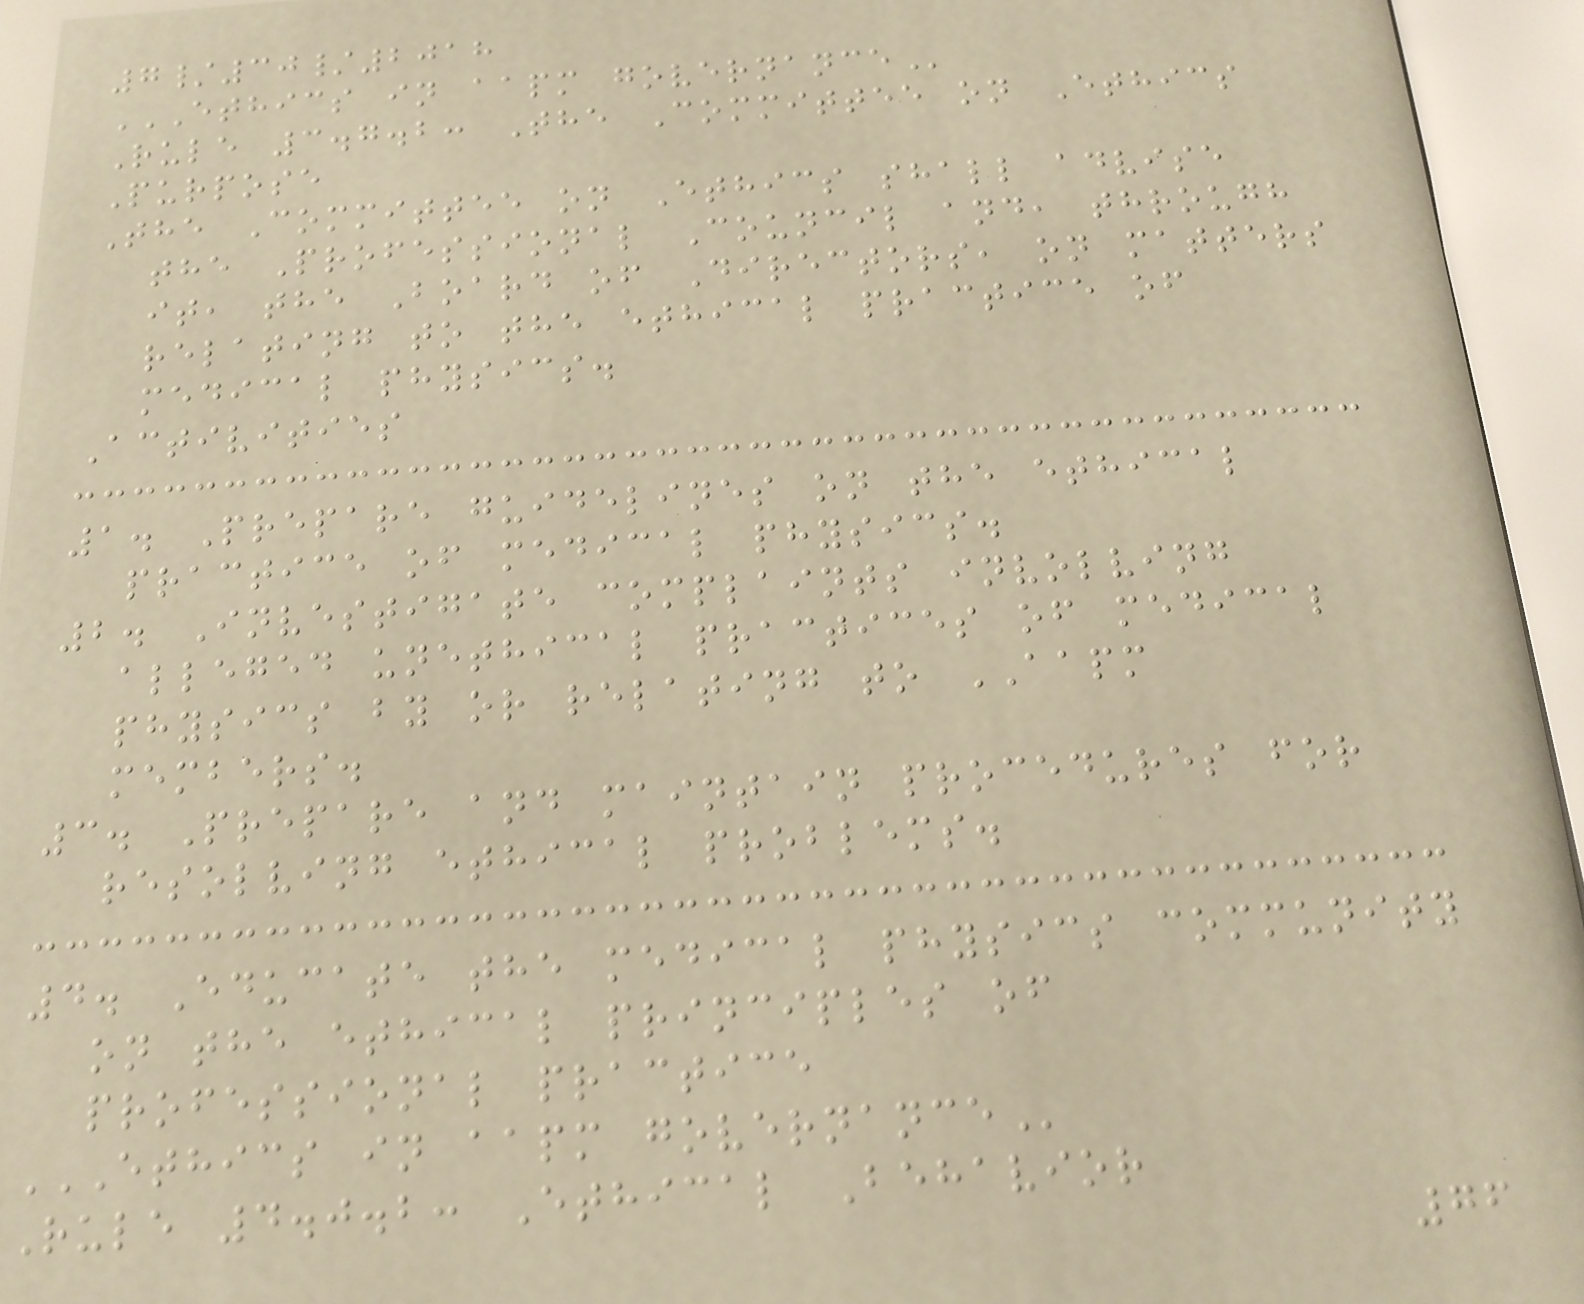7/30/2018
ETHICS IN AAPM GOVERNANCE
Rule 3.7.2: The Committee on Ethics
Purpose
The Committee on Ethics shall advise
the Professional Council and, through
it, the Board of Directors, on matters
relating to the ethical practice of
medical physics.
Activities
1. Prepare guidelines on the ethical
practice of medical physics.
2. Investigate complaints involving
alleged unethical practices of medical
physics by or relating to AAPM
members.
3. Prepare and maintain procedures for
resolving ethical problems.
4. Educate the medical physics community
on the ethical principles of
professional practice
ETHICS IN AAPM GOVERNANCE
Rule 4.0.2: Ethical Behavior
76
